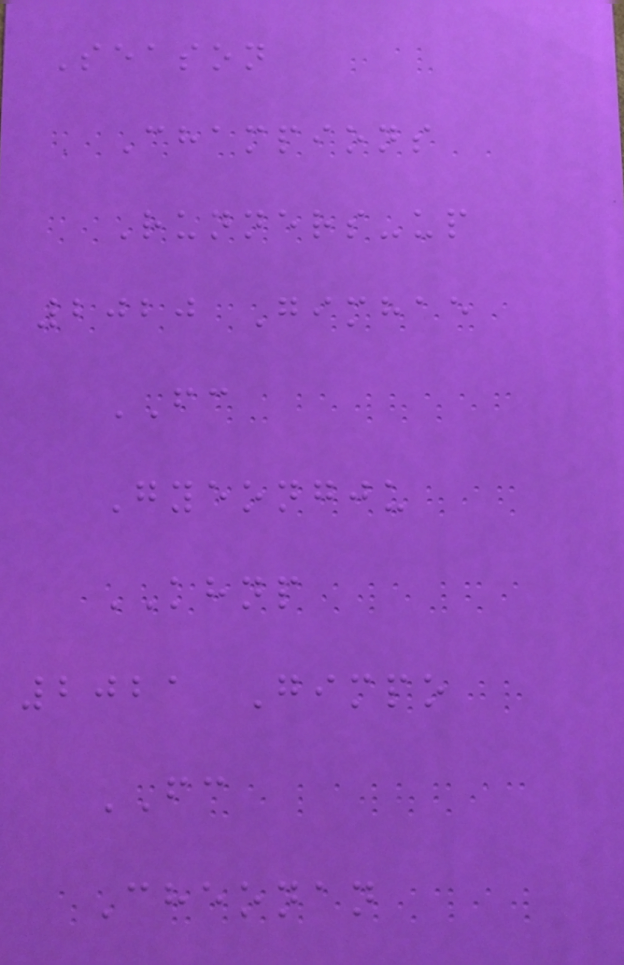Season
Champions
Runners-up
2020 Gimhae
FC
Gyeongju
KHNP
2021 Gimpo
FC
Cheonan
